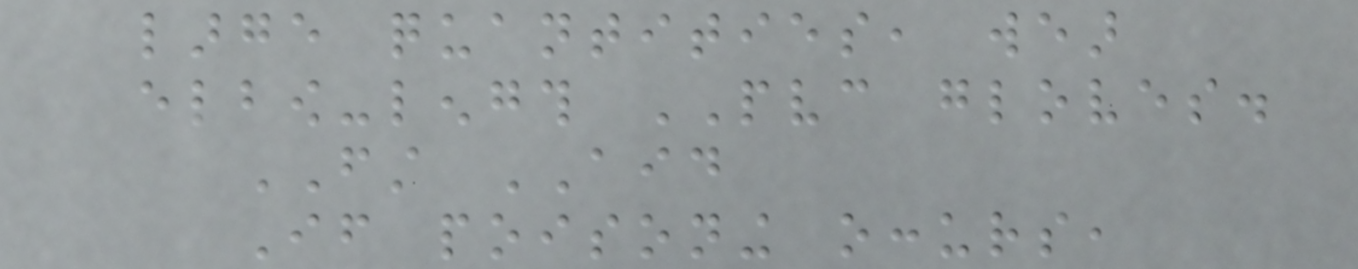large quantities, wear
elbow-length PVC gloves.
FIRST AID
If poisoning occurs,
